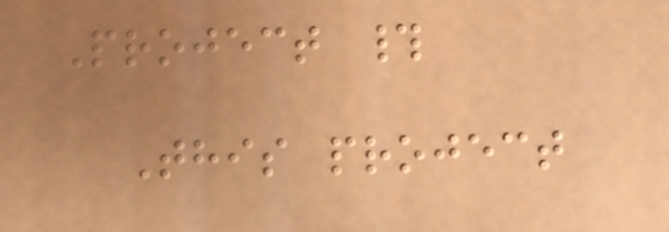Project #
This project
